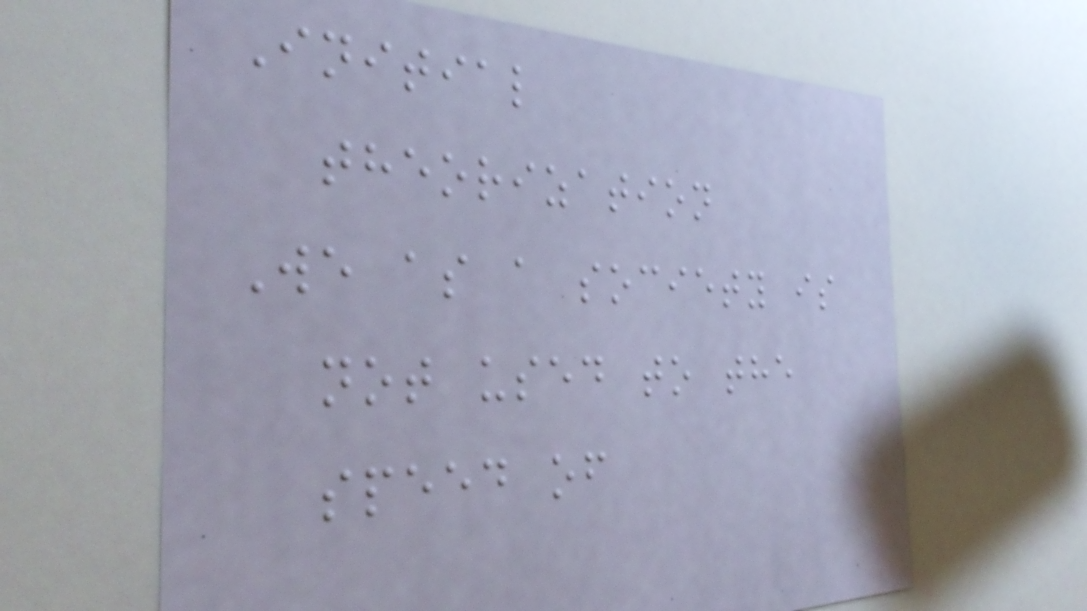Initial
theorization
We as a society is
not used to the
speed of
